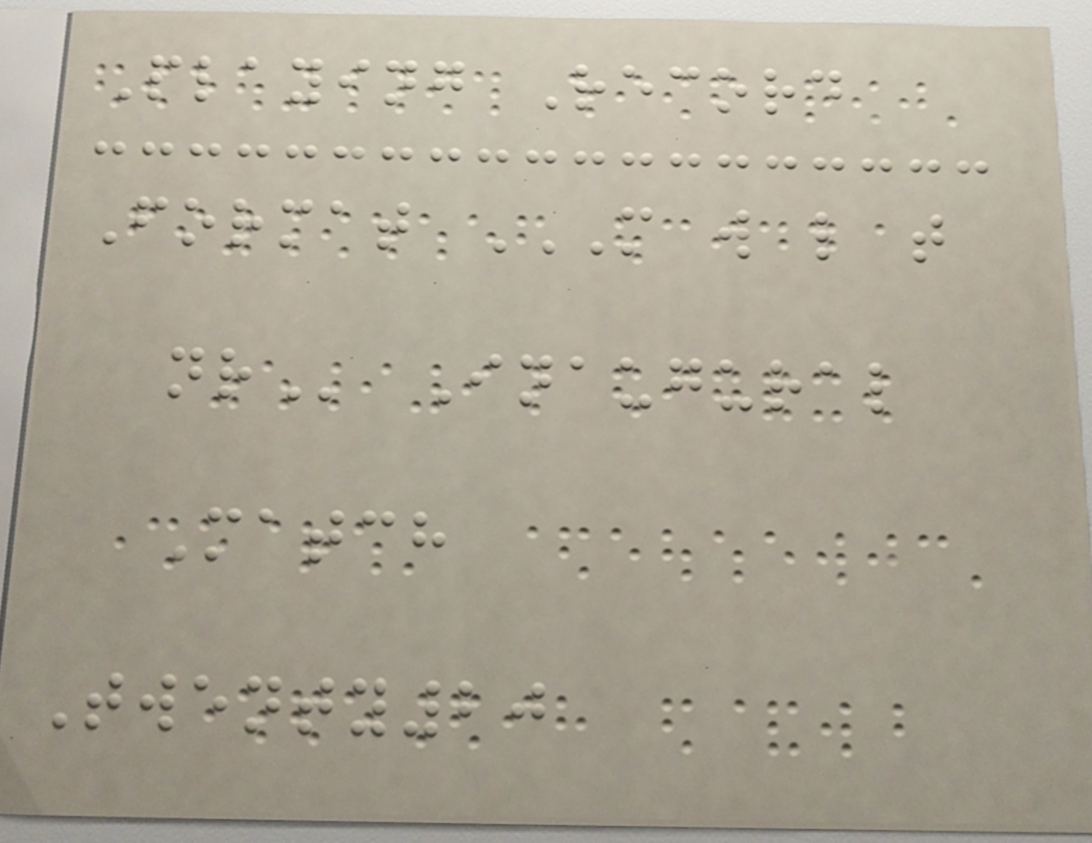Playing Record
Format M W L T
NR Inaugural
Match
Twenty20
